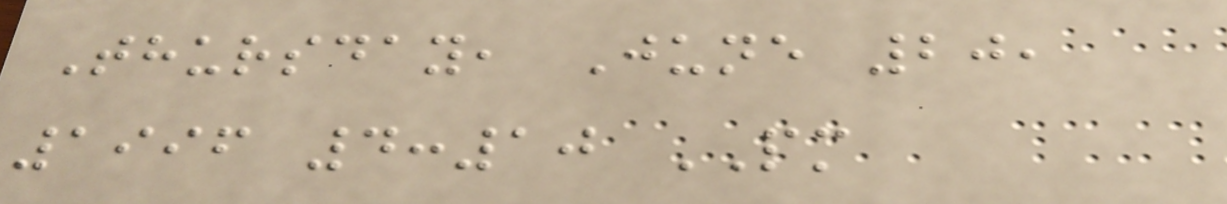Thursday, June 20,
1996 4:10 PM
